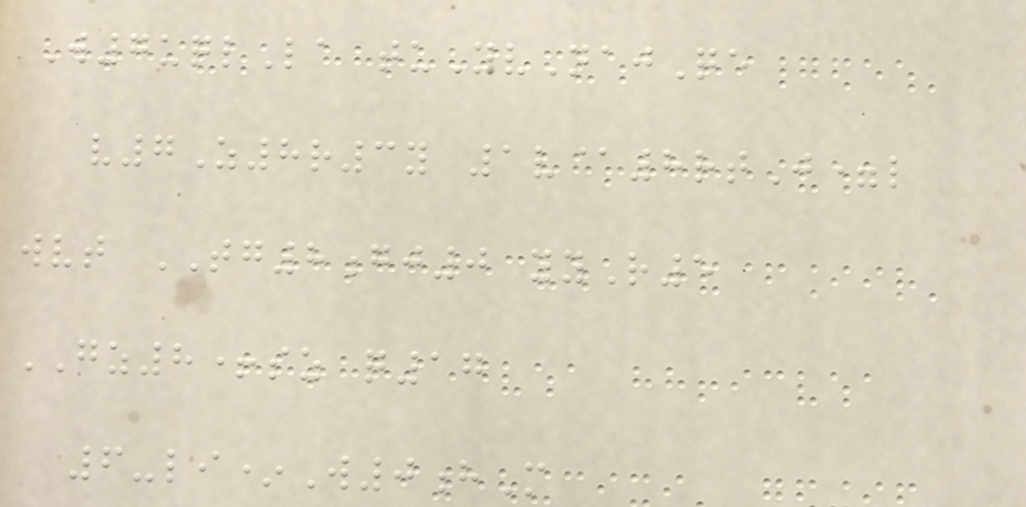W7uqlLa tuYvNajQe
v7Z8r3y 1v@8rtJ=l
wvt TG8gj0 yyR5
GZ8+sz q17
6-li*W0hM
